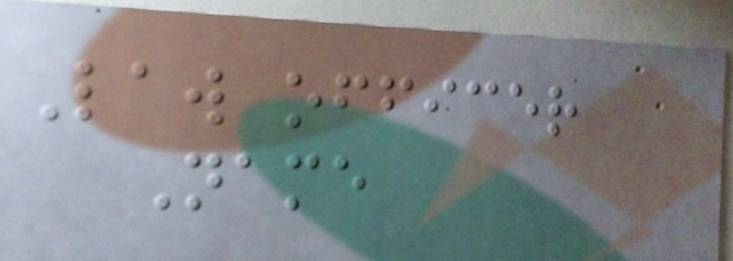Law officer
Name
